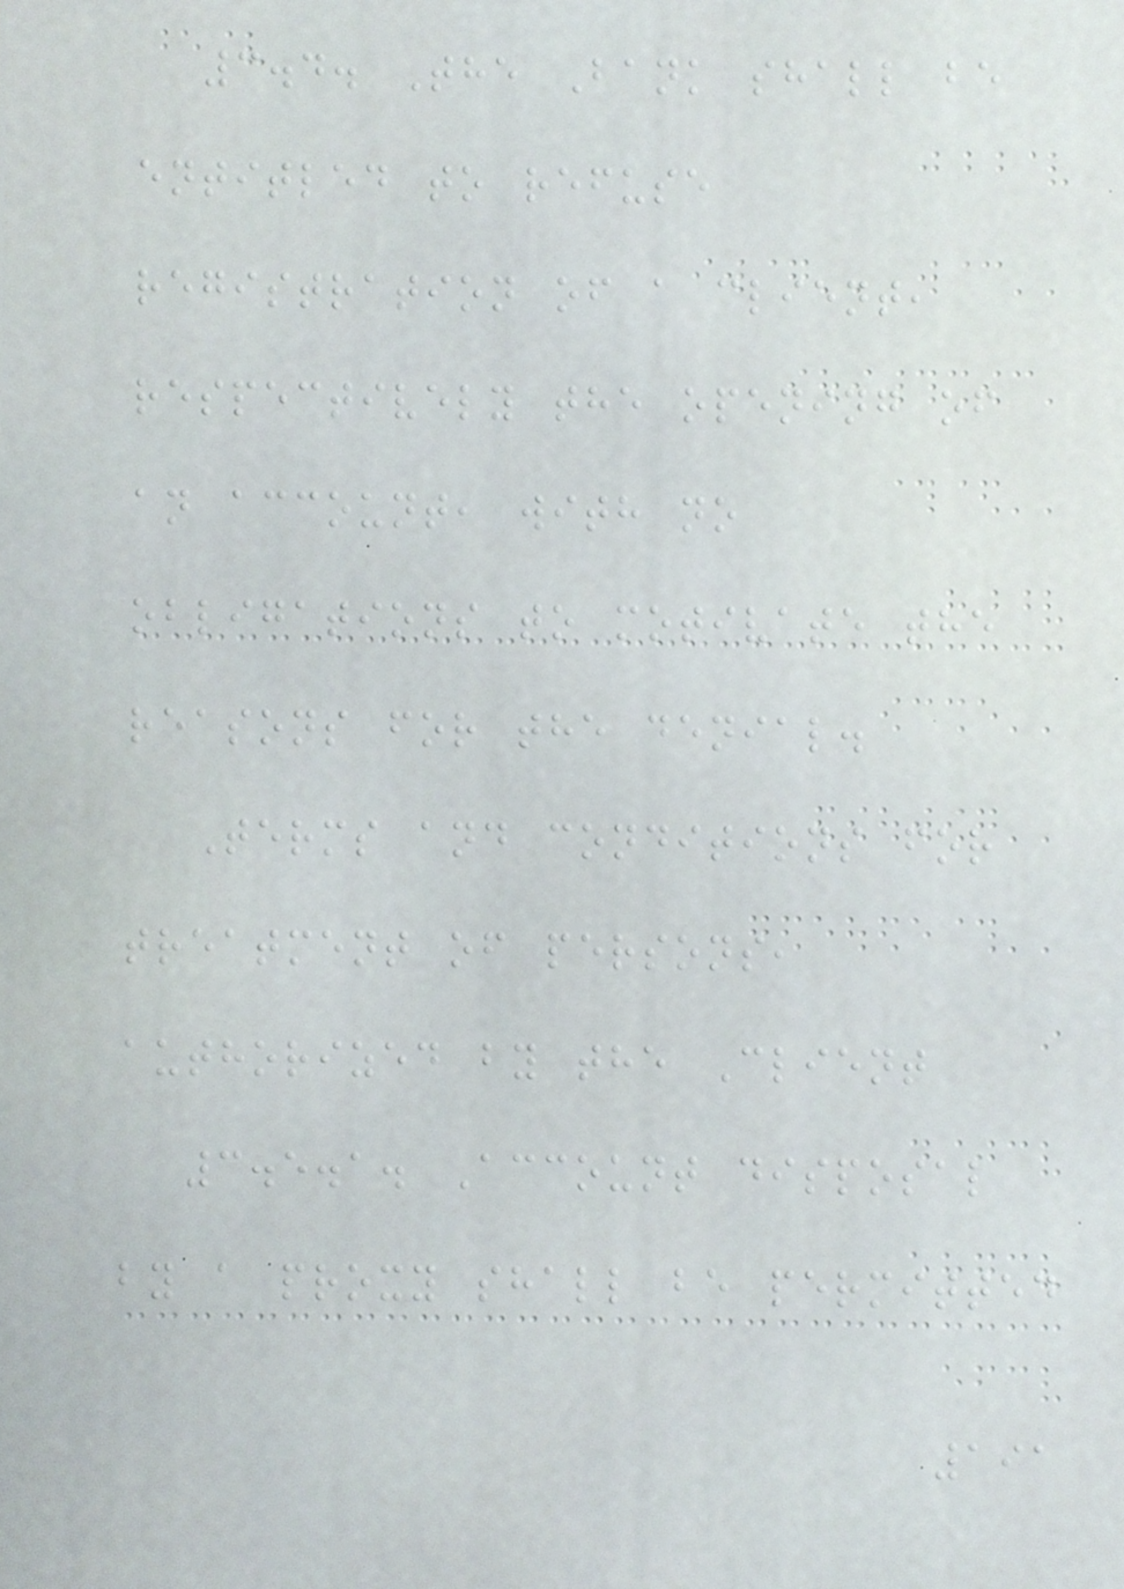3.4. The Bank shall be
entitled to refuse
registration of a client,
respectively the opening of
an account, with no
obligations to motivate the
reasons for the denial.
Terms and conditions for
treatment of persons,
authorized by the Client
3.5.1. Account disposal
by a proxy shall be permitted
191
